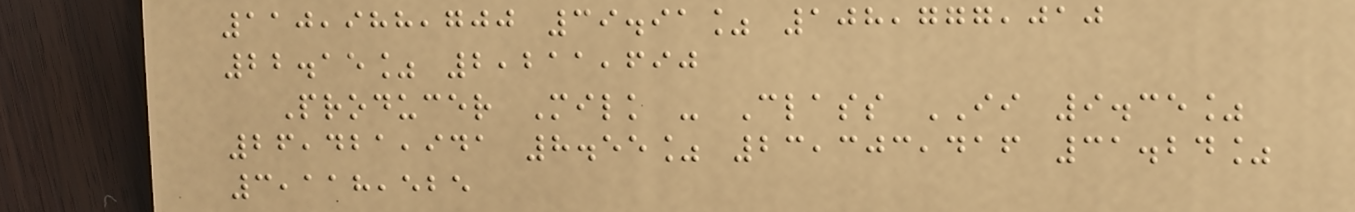110,988,700 39.91% 108,777,010
22.15% 2,211,690
Producer Milk - Class II 9.35%
26,421,941 8.55% 23,303,416 31.24%
3,118,525
